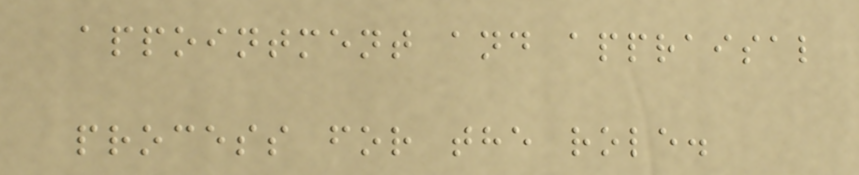appointment and appraisal
process for the role.
